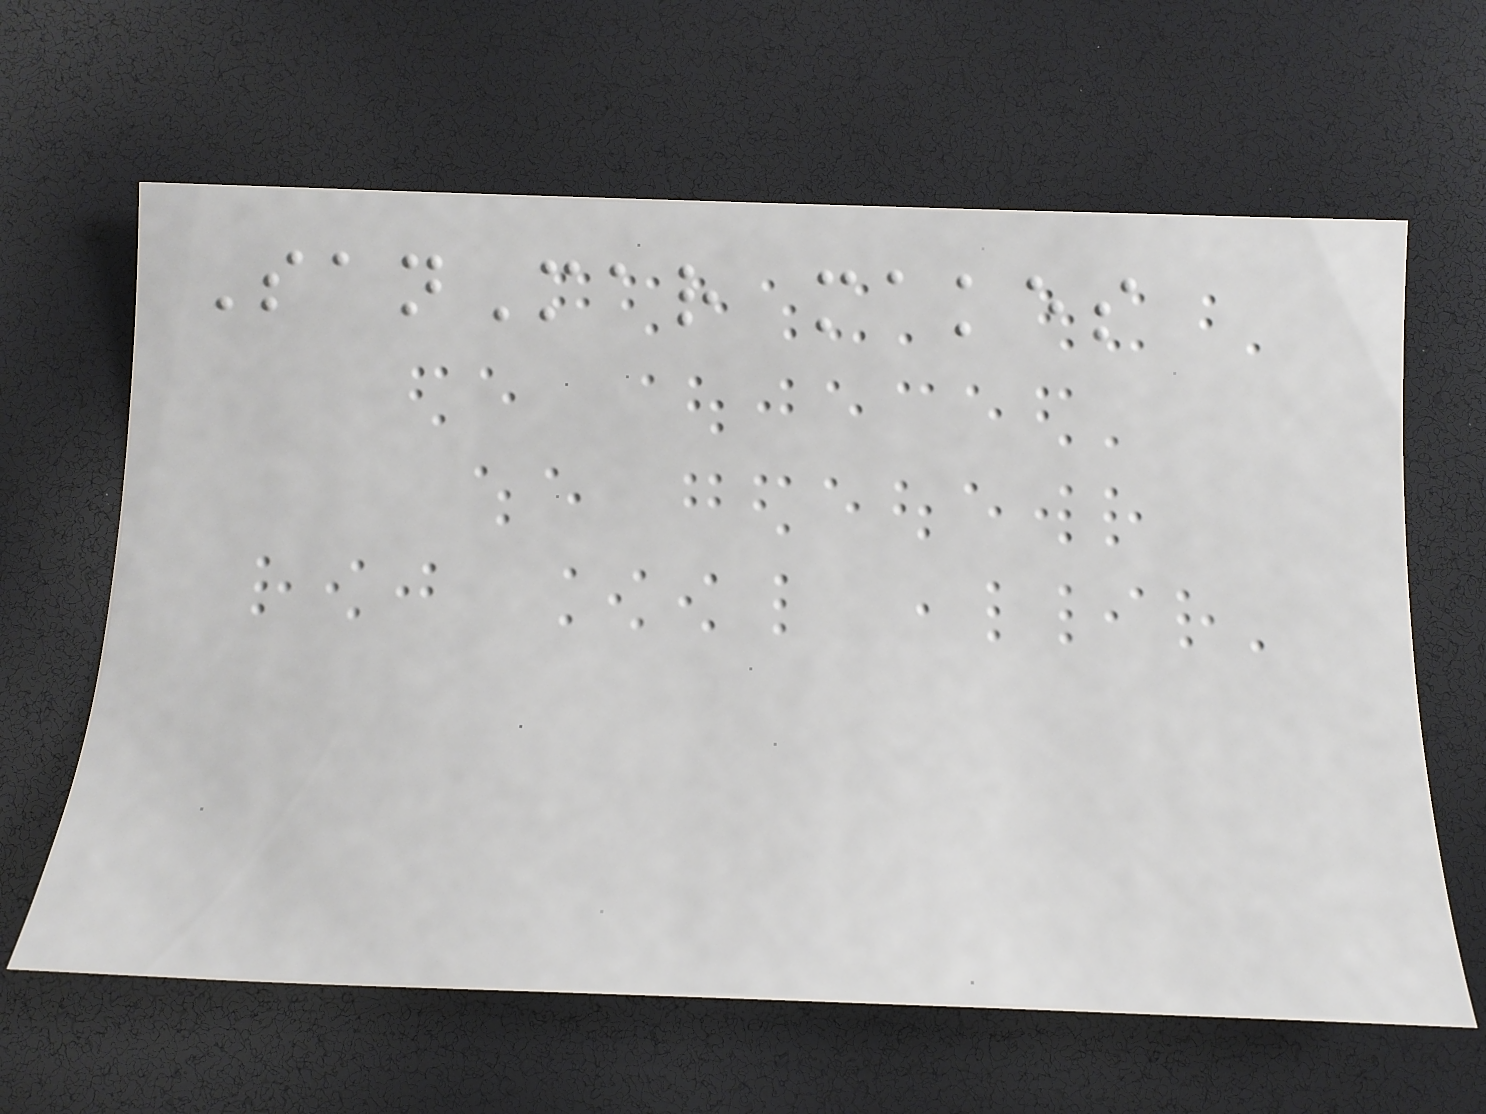SanMar makes
